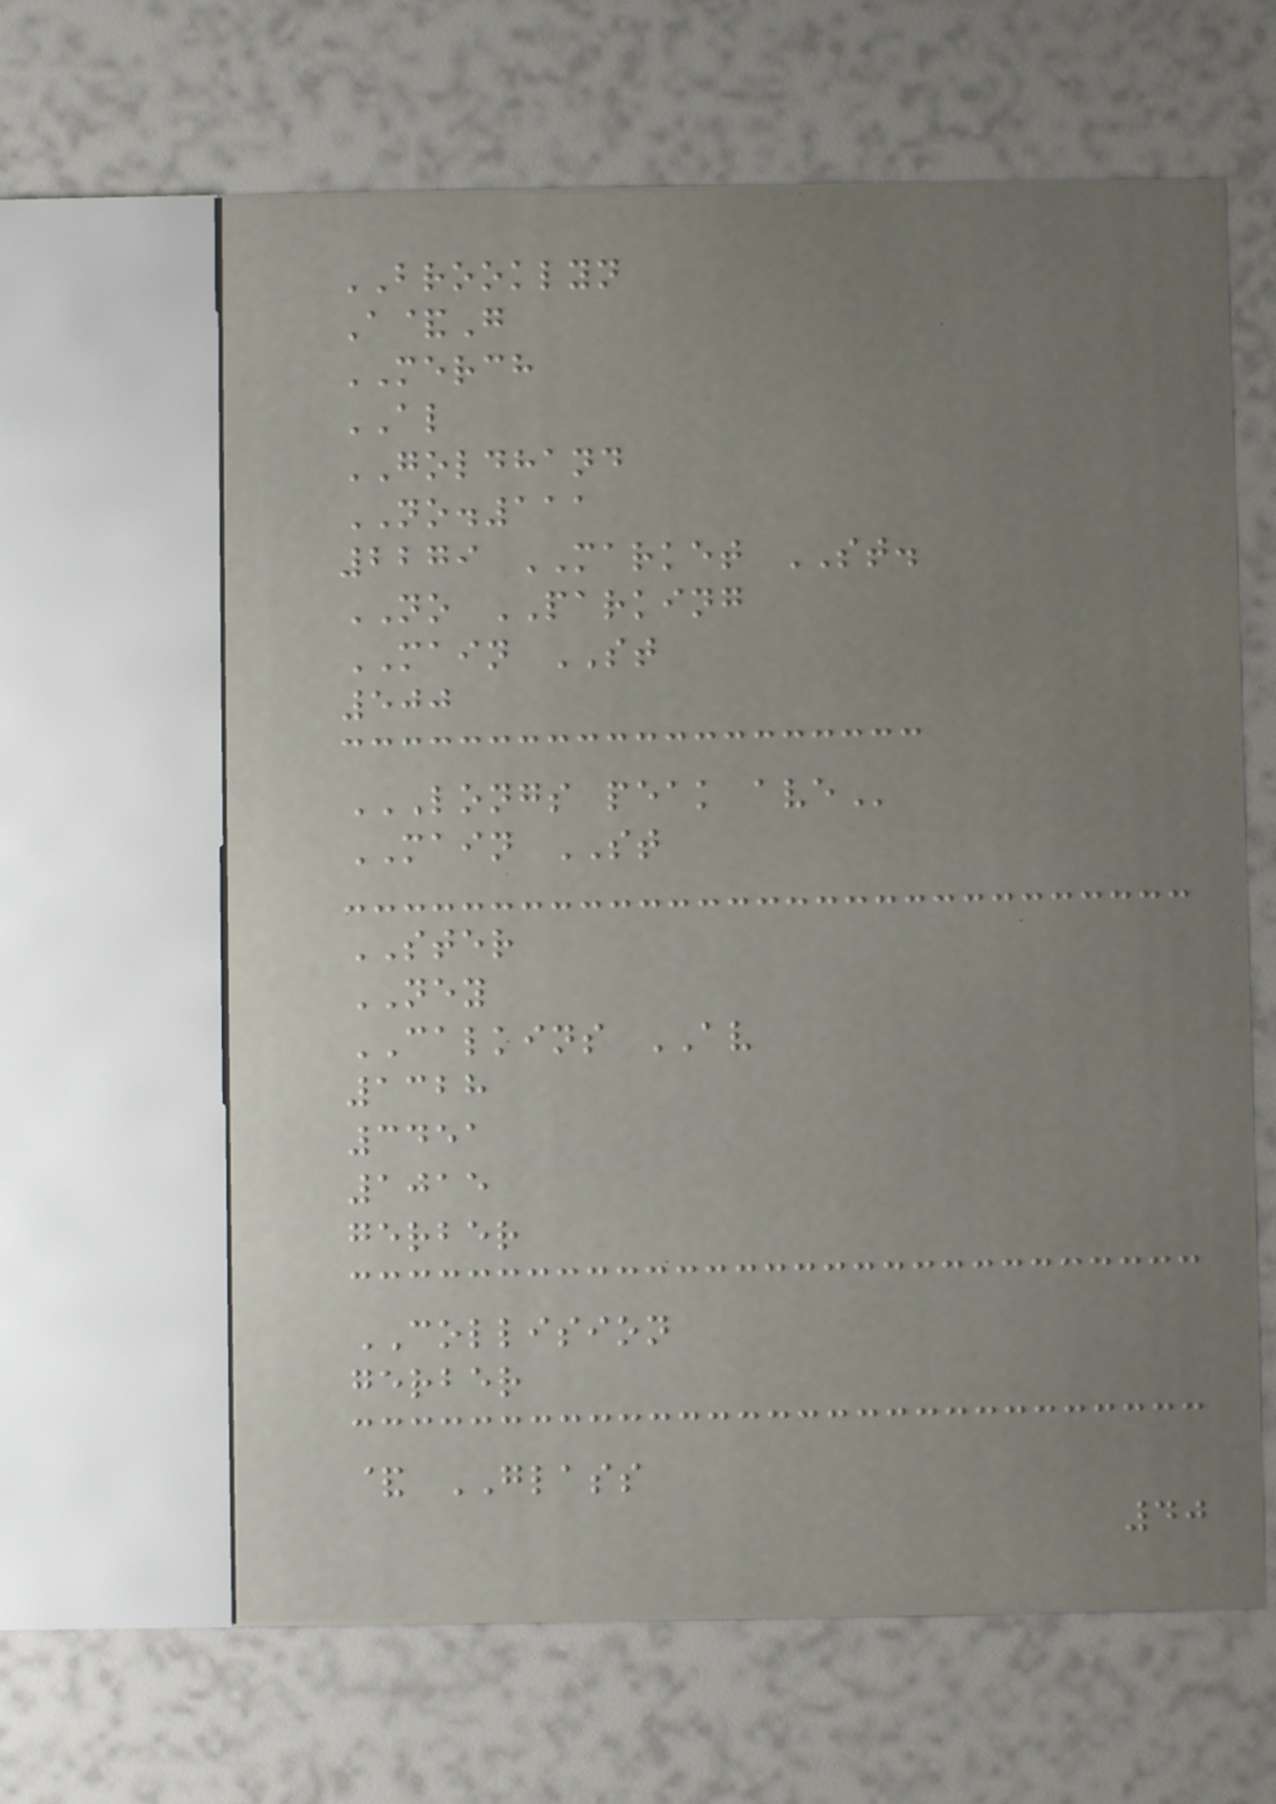BROOKLYN
A&G
MERCH
AL
GOLDHAND
NO.111
2279 MARKET ST.
NO PARKING
MAIN ST
500
LONGS PEAK AVE
MAIN ST
STER
NEY
CALKINS AV
1328
3451
1015
gerber
COLLISION
gerber
& GLASS
40
